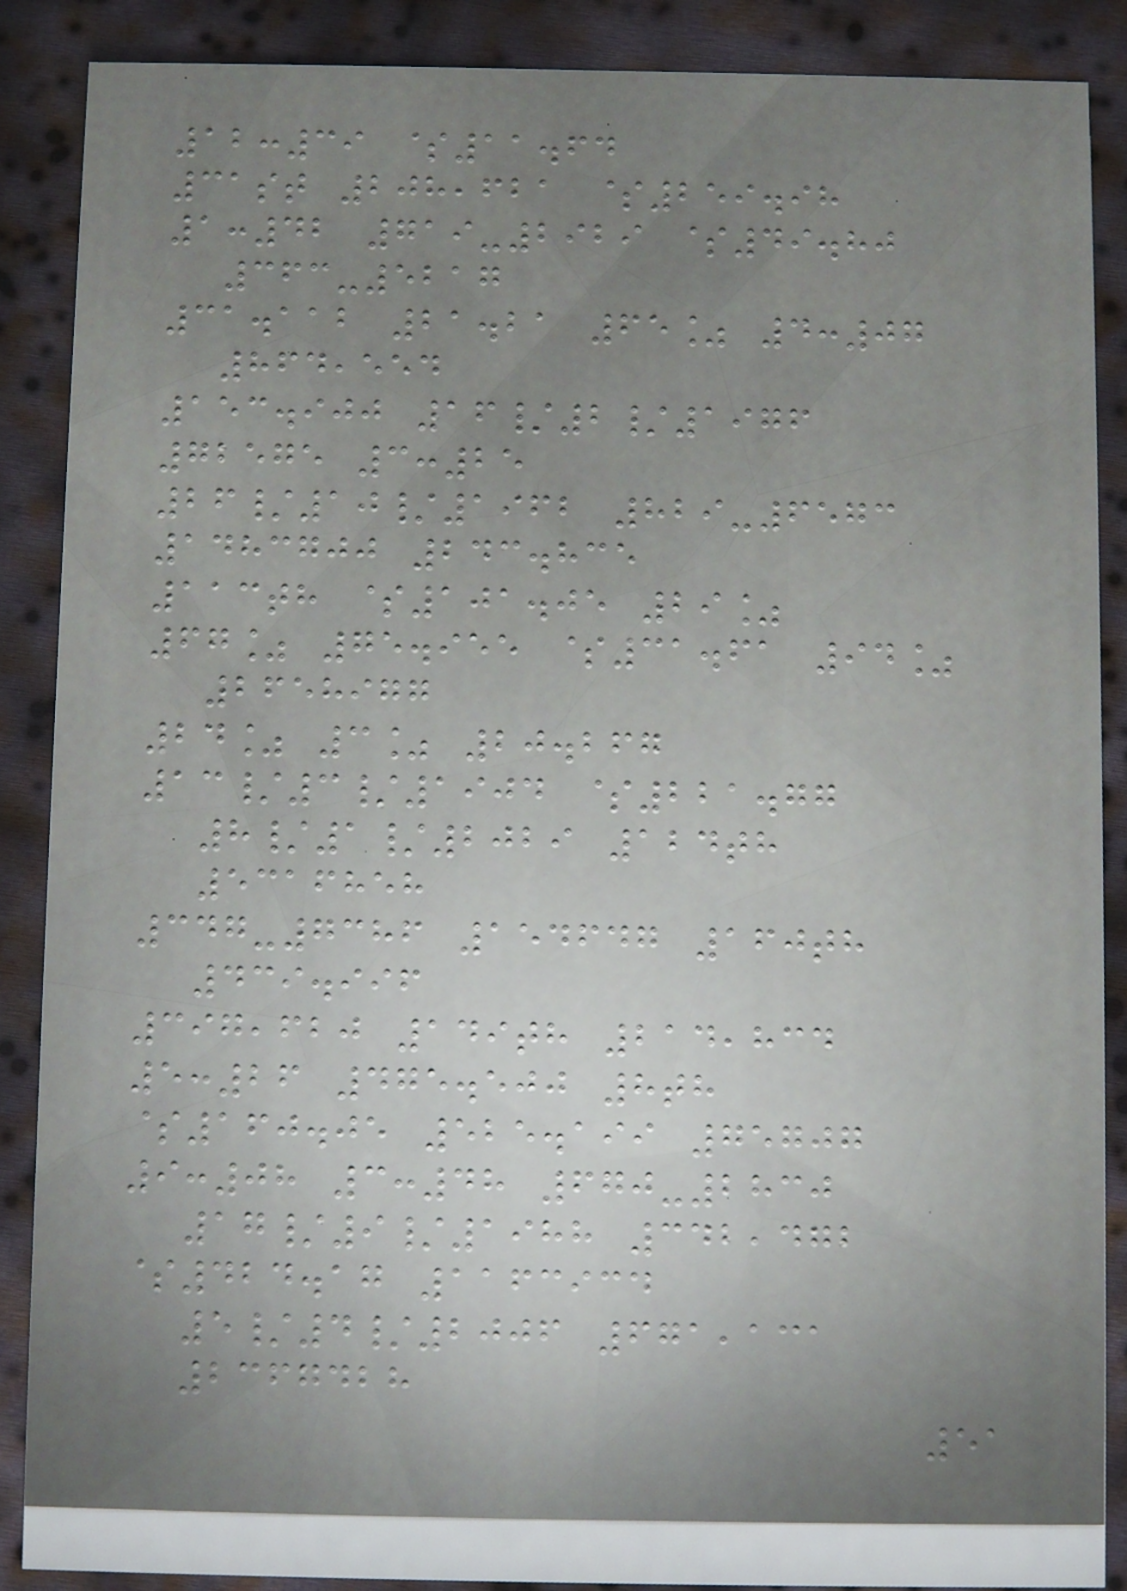12:39 $11.64
31st 208,621 $259.98
1:42 719-2929 $49.80
363-5217
31.112 21.21 65% 4:07
864,554
153.900 16/2/1976
72575 3:25
26/10/1962 829-6573
1483700 243.835
113th $101.05 29%
67% 75.955 $31.61 94%
2658977
24% 3% 20.267
13/3/1904 $221.77
8/1/2029 124th
5316858
347-7386 154647 160th
439.996
397,620 149th 214,834
5:26 475.500 8th
$160.05 525.199 75707
9:08 3:48 670-2830
17/9/1988 342,472
$424.17 1163934
5/4/2006 671,131
2367428
51
